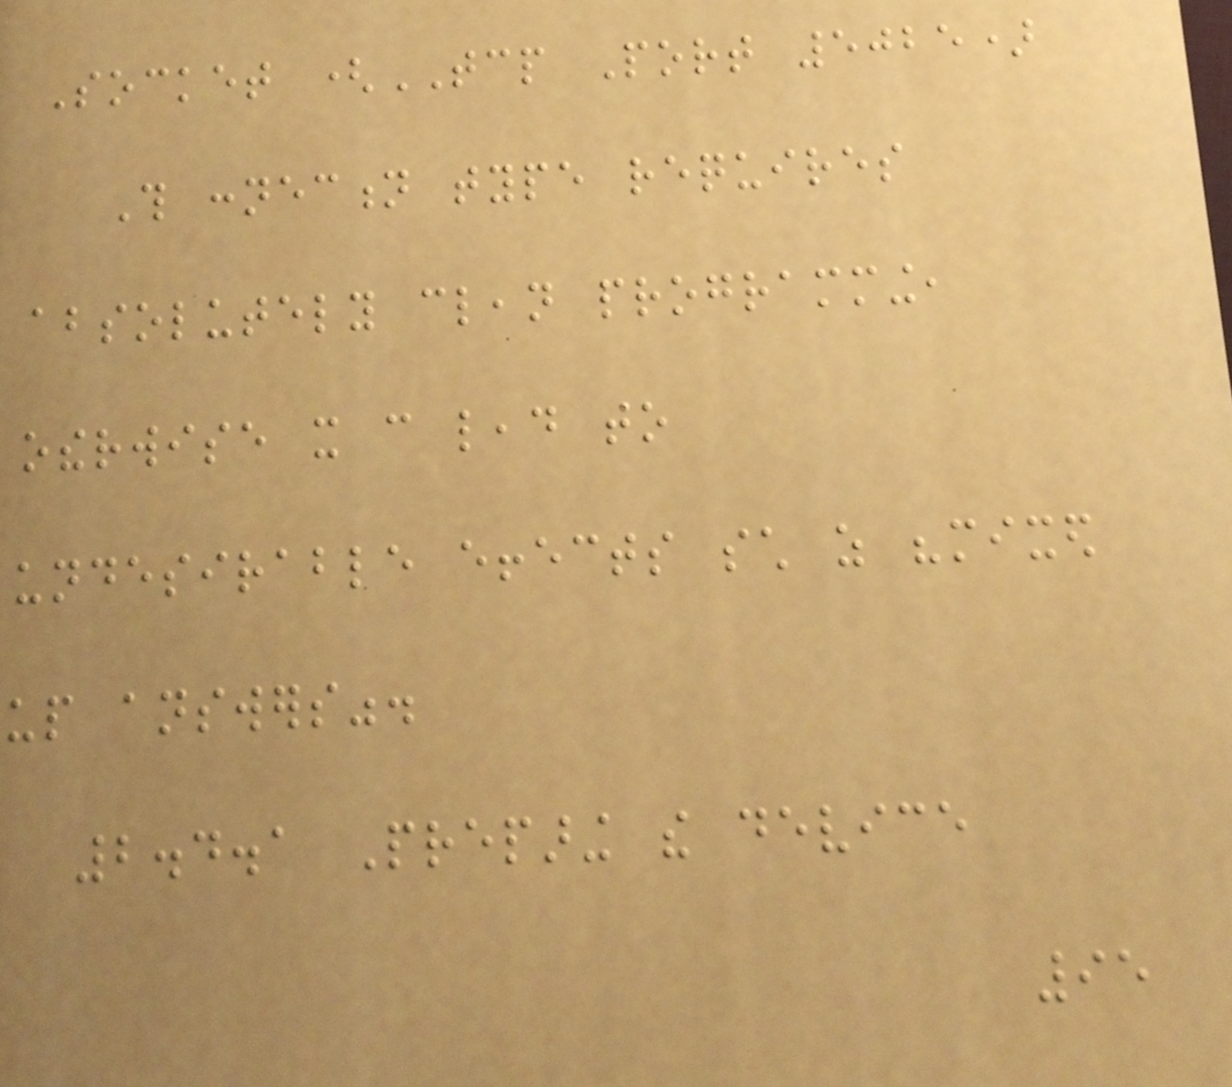Socket (TCP Port 5025)
This connection type requires
absolutely clean programming,
otherwise it can lead to
undesirable effects such as "mixed
up answers".
2.4.1 Preparing the device
95
